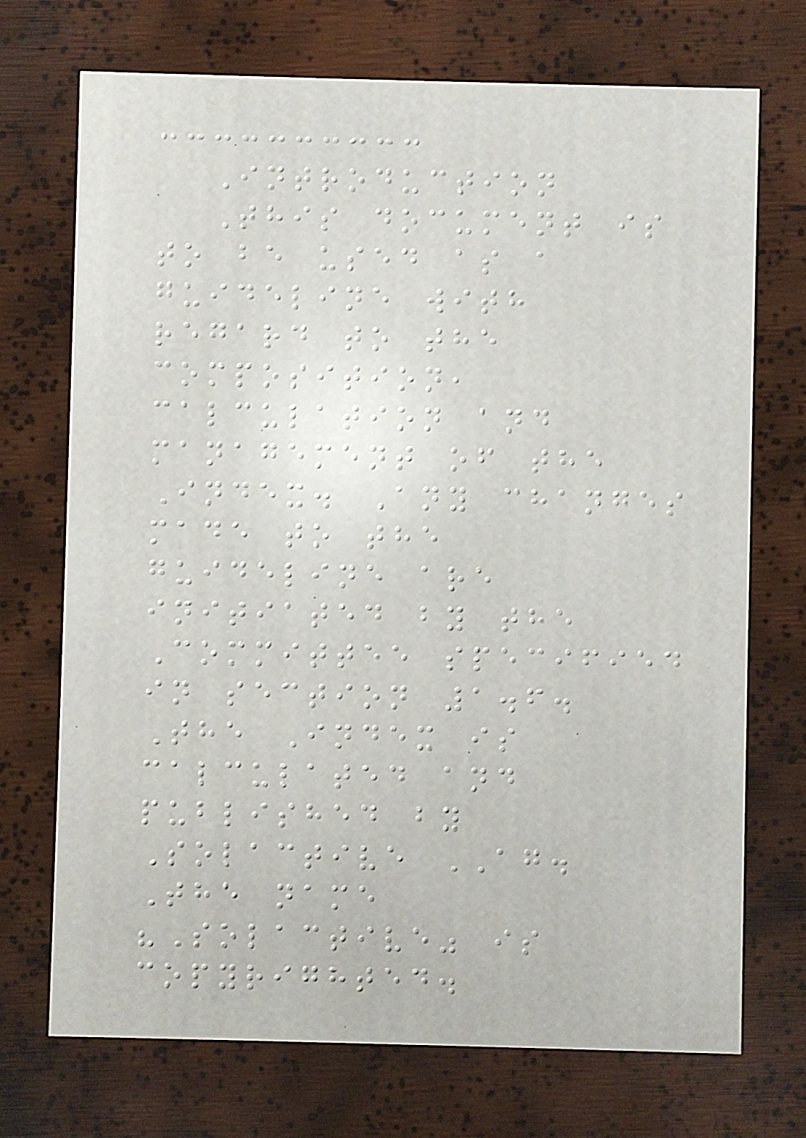Introduction
This document is
to be used as a
guideline with
regard to the
composition,
calculation and
management of the
Index. Any changes
made to the
guideline are
initiated by the
Committee specified
in section 1.6.
The Index is
calculated and
published by
Solactive AG.
The name
"Solactive" is
copyrighted.
